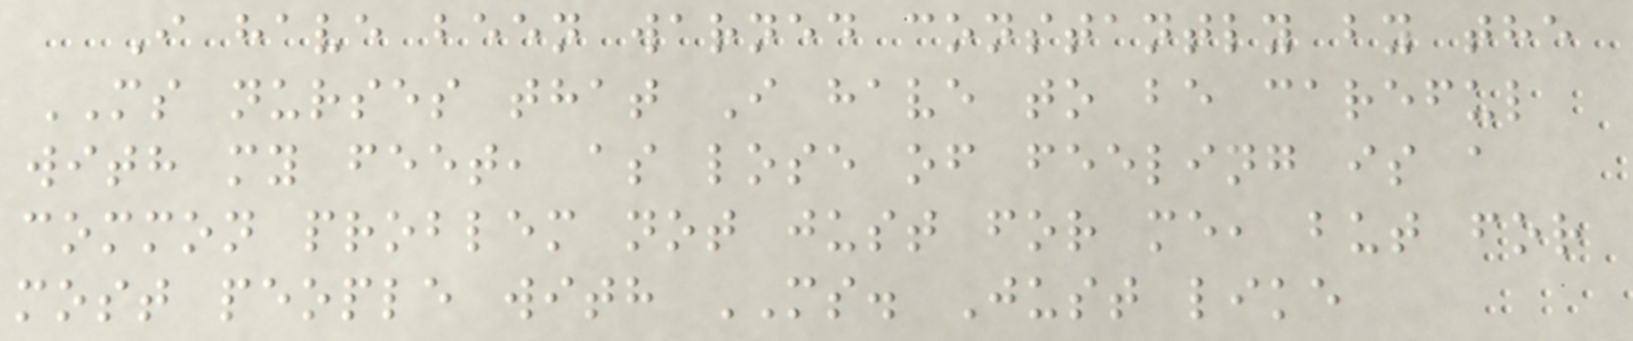I have been warned constantly by the
MS nurses that I have to be careful
with my feet, as lose of feeling is a
common problem not just for me, but for
most people with MS. Just like
